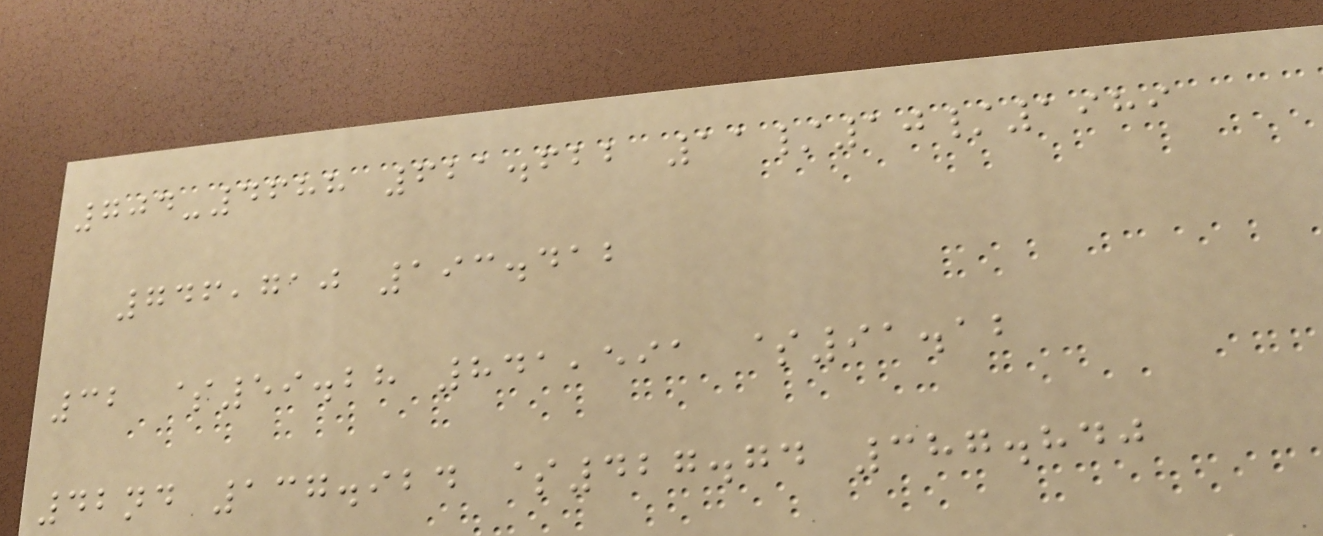704-4688 621.622 11/10/1989
746,710 193.412
32 $59.28 841,591 $91.12
42nd 137.924 $427.74 387.840
